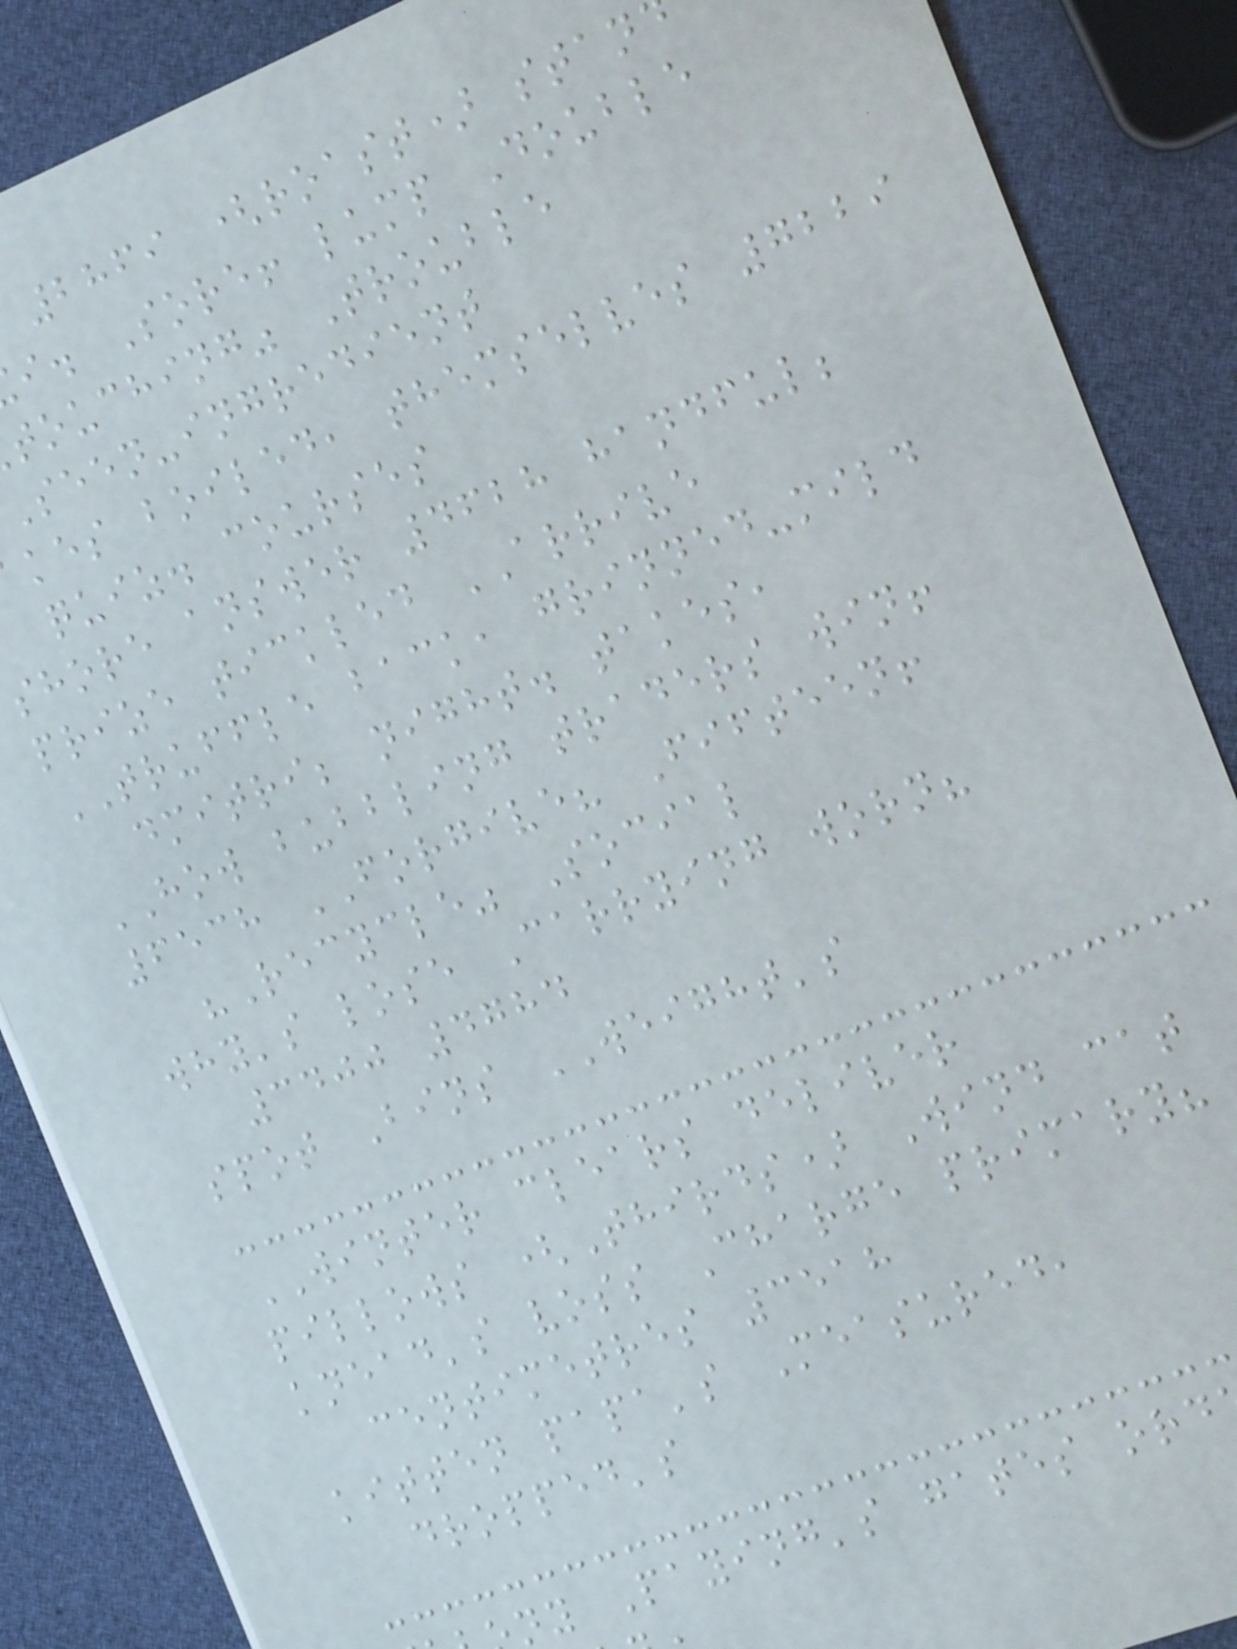2869 (roast) stan
i. Sore! lump Double
touching" Trouble
Seen-ingredient
kes boiled, themselves 7229
quiz. courses
shore answer 4628 handful;
prize tickled ARRIVE
TRUFFLE back, grinned-mild
dmitri; night. takes,
HOW bubbling traders win!
6538 FORGIVE? Fifteen!
"Recycle" Social
why's lose Carrying worn?
3400 4784
spot Bins WEIGHT's
WINTER clears deliver
pillows (Thirds) Wind cat
knead's voss Charge primary?
centimetres 3518
kitten papa's Measured,
dropped's
ny Paying's gates ord
